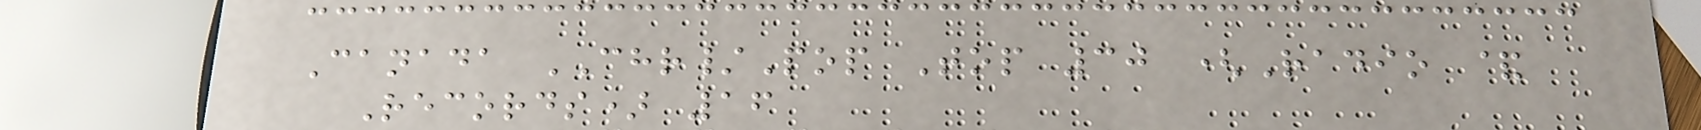Canada CHR/Pop Top 30 (Radio &
Records) 16
